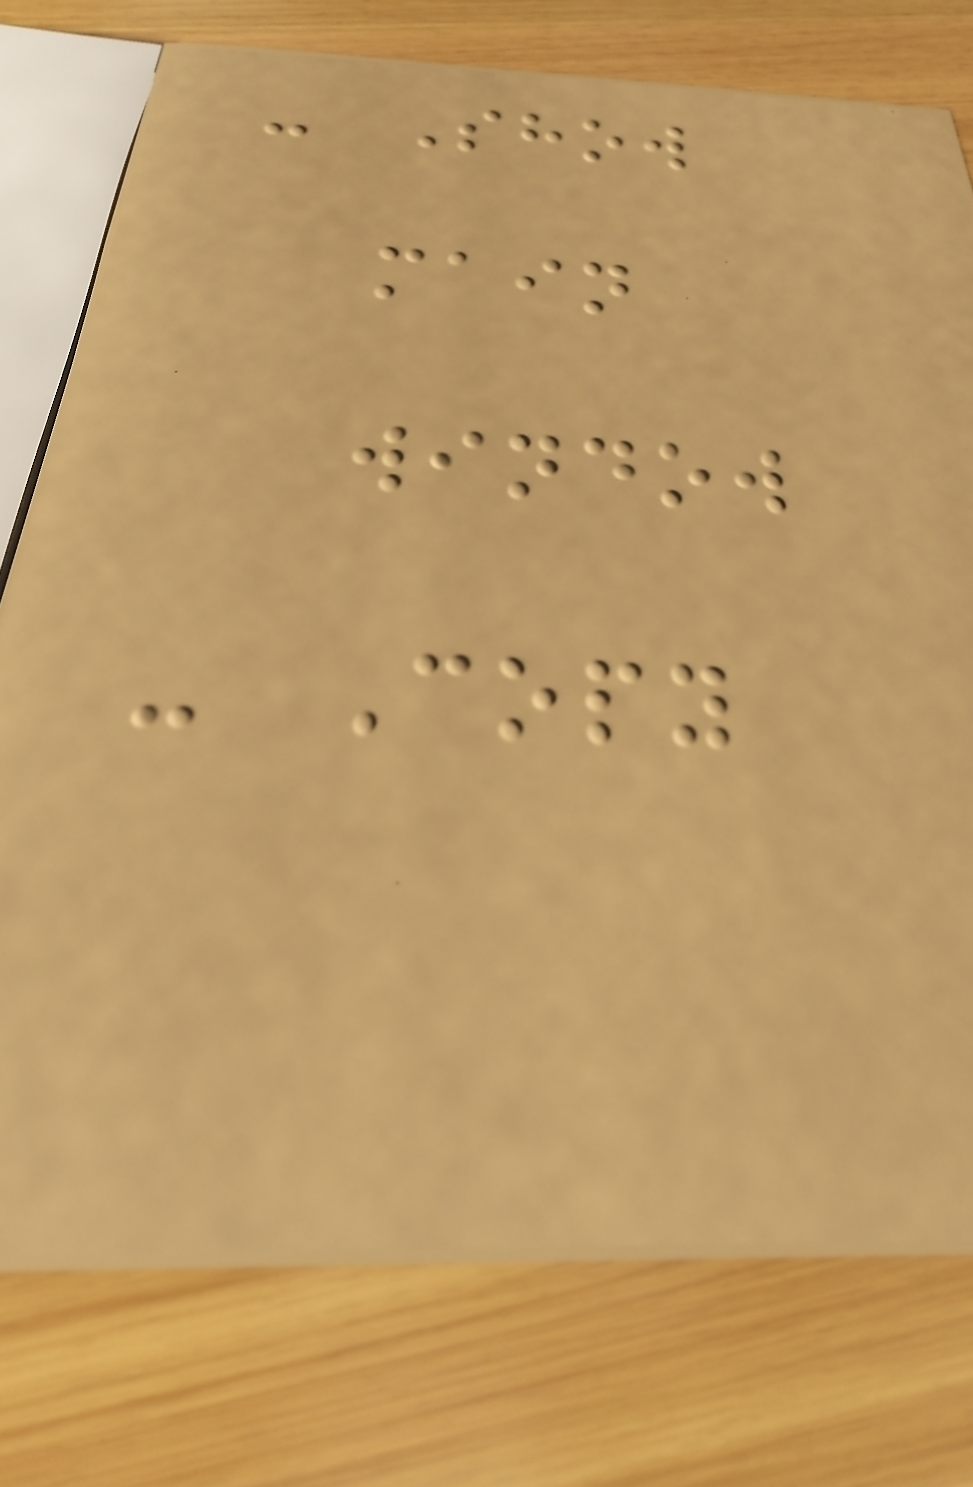- Show
main
window
- Copy
